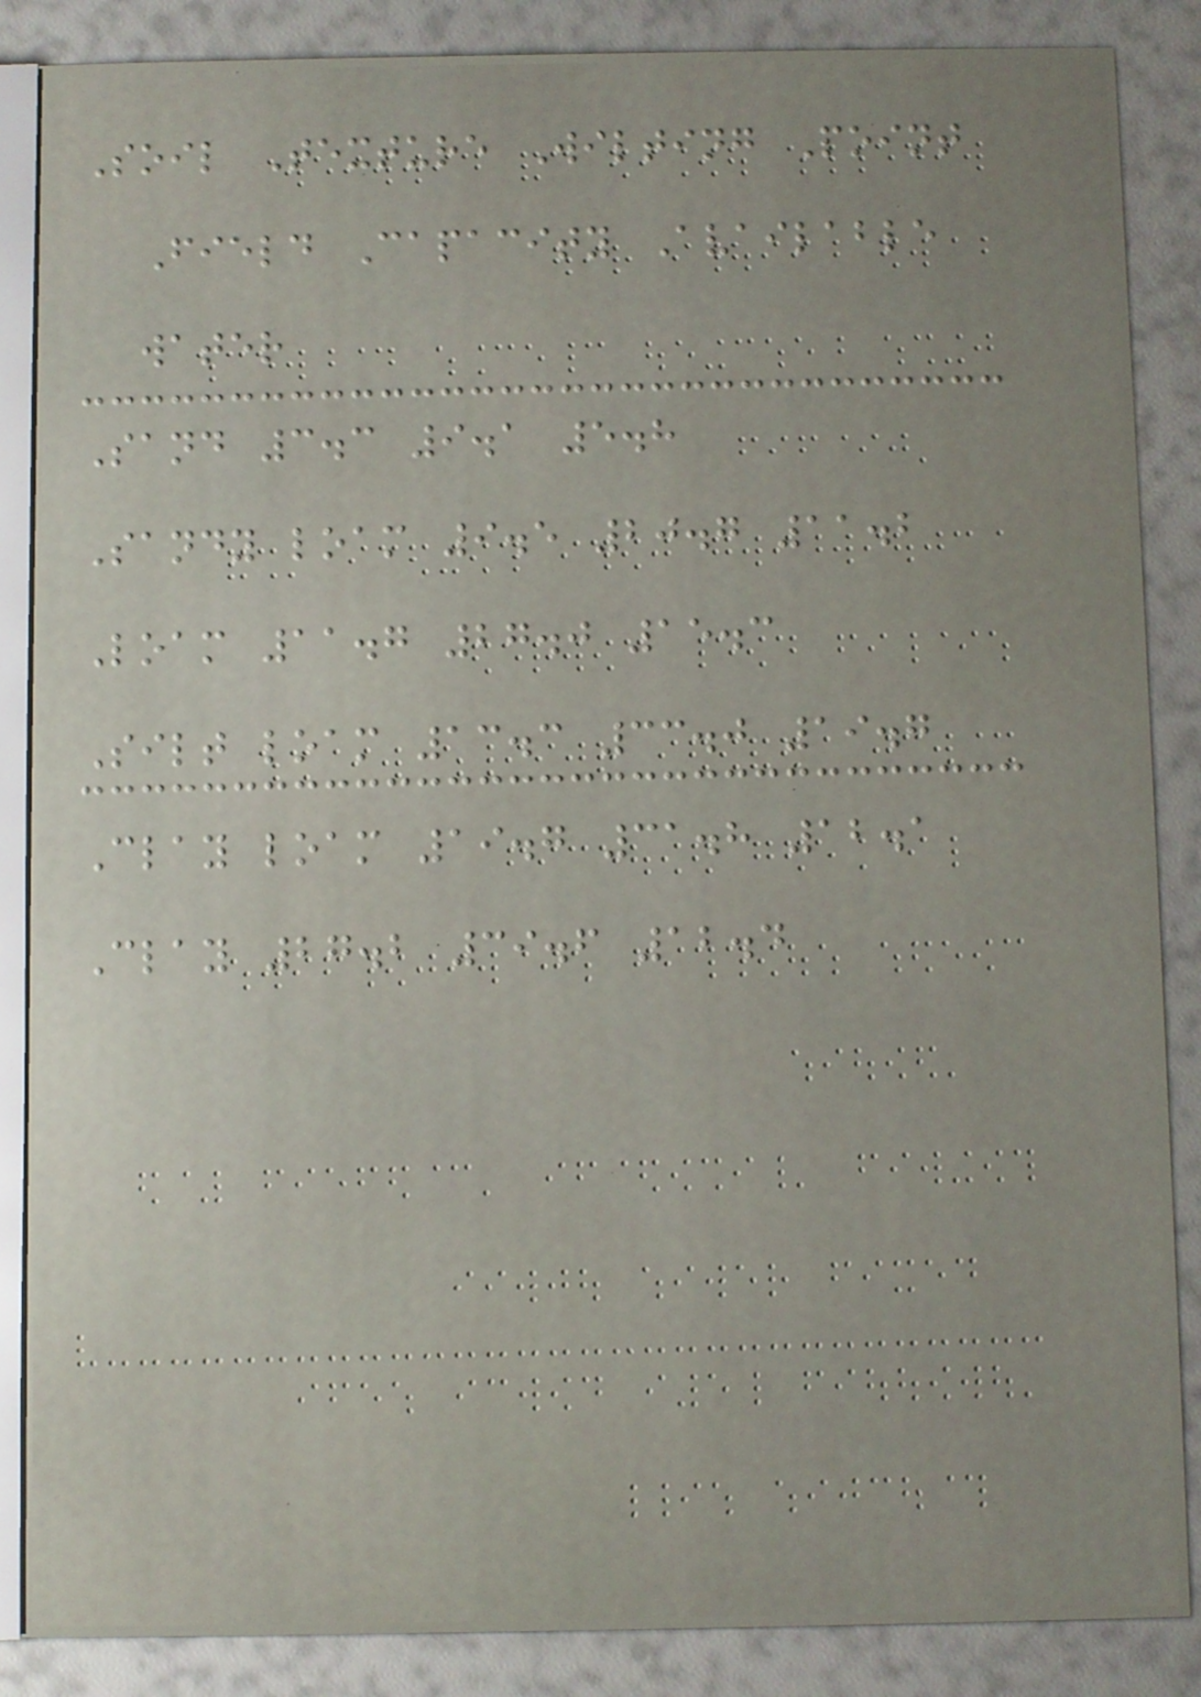Soil Texture Wilting Point
Field Capacity Available
water
Sand 3.3 9.1 5.8
Sandy loam 9.5 20.7 11.2
Loam 11.7 27.0 15.3
Silt loam 13.3 33.0 19.7
Clay loam 19.7 31.8 12.1
Clay 27.2 39.6 12.4
